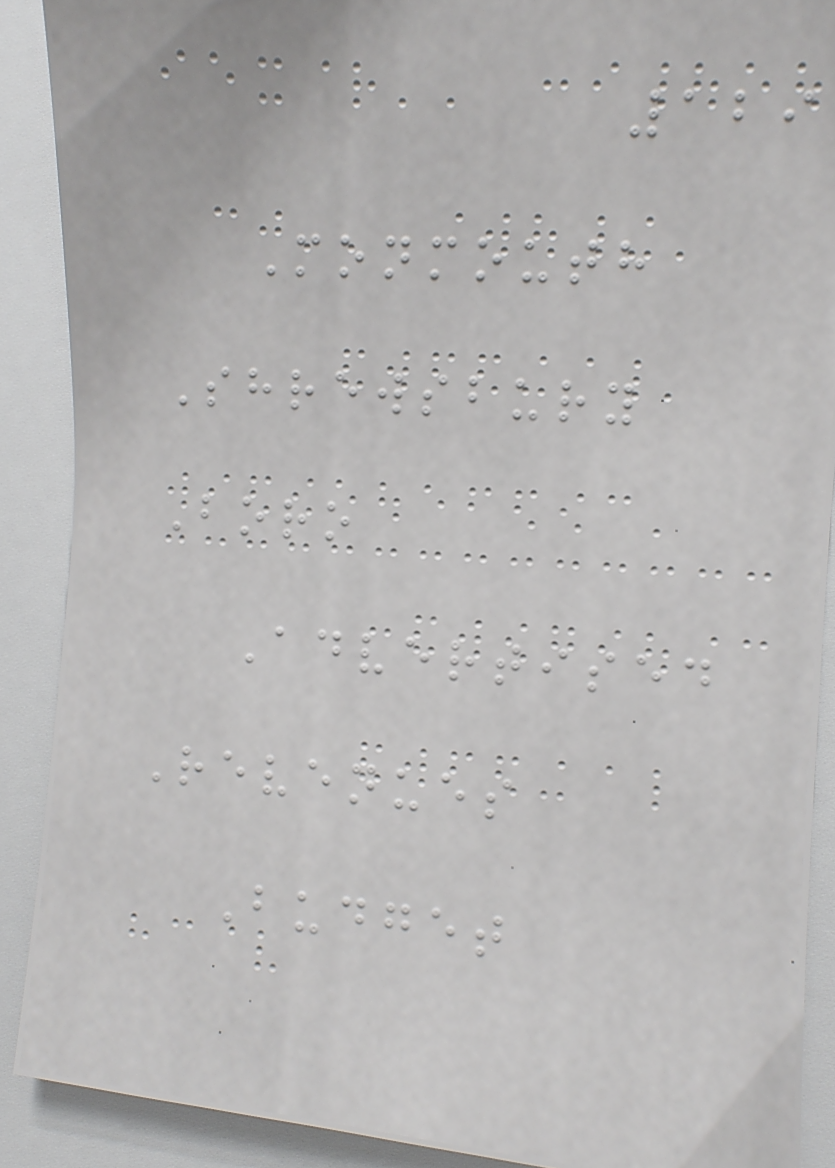129
Monmouth
Shrewsbury
Boro
Advertised
Revenues
Budget
